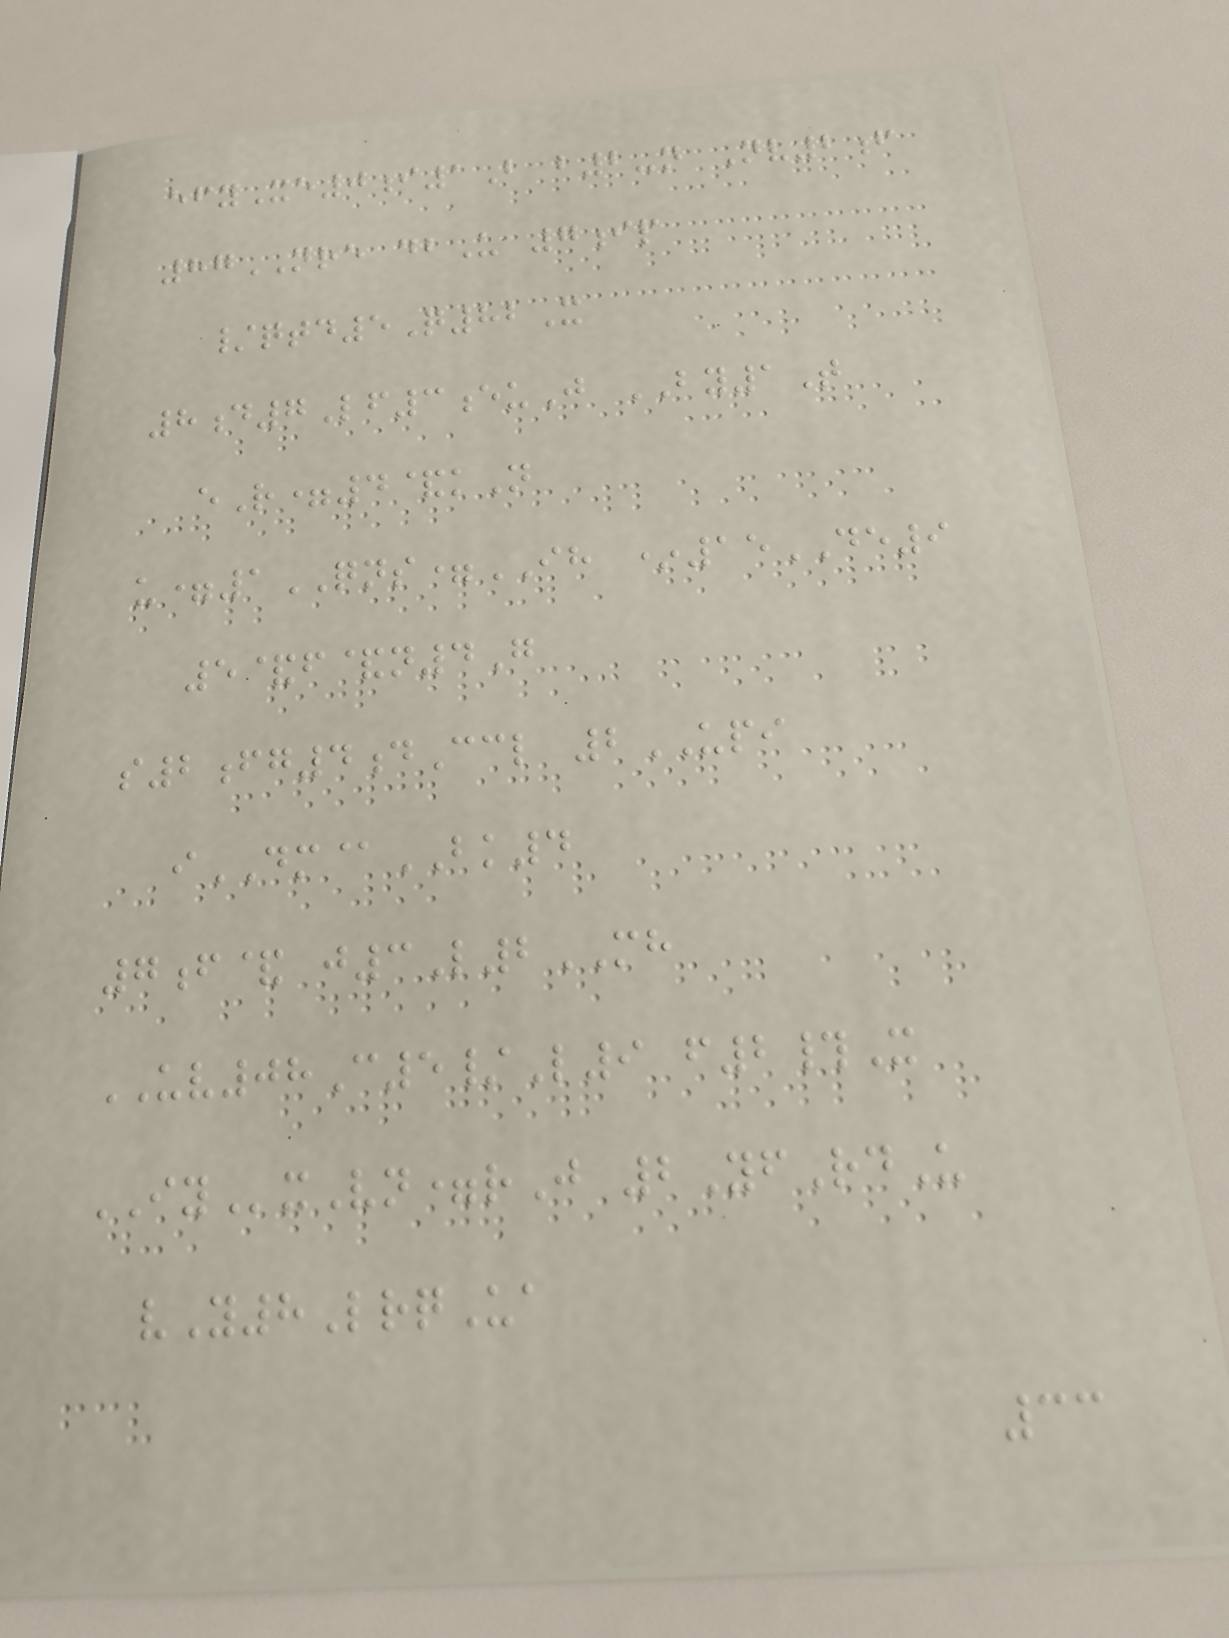efyXe0i1B b2-n Nv2f
87NRE dbU 7ip
/qtd5Q82X
8d7Lf3euJ BY1T
eR=4&kN
u=1QNS=IH *15DE9
5&f&n4G
s2fg4dCcl 2UPI
iDM@BK4
7f& j3L2MH
UV08C5/L9 f2#X
IYxVn=rJ 2YfRdU
vY8LrqUa
33
